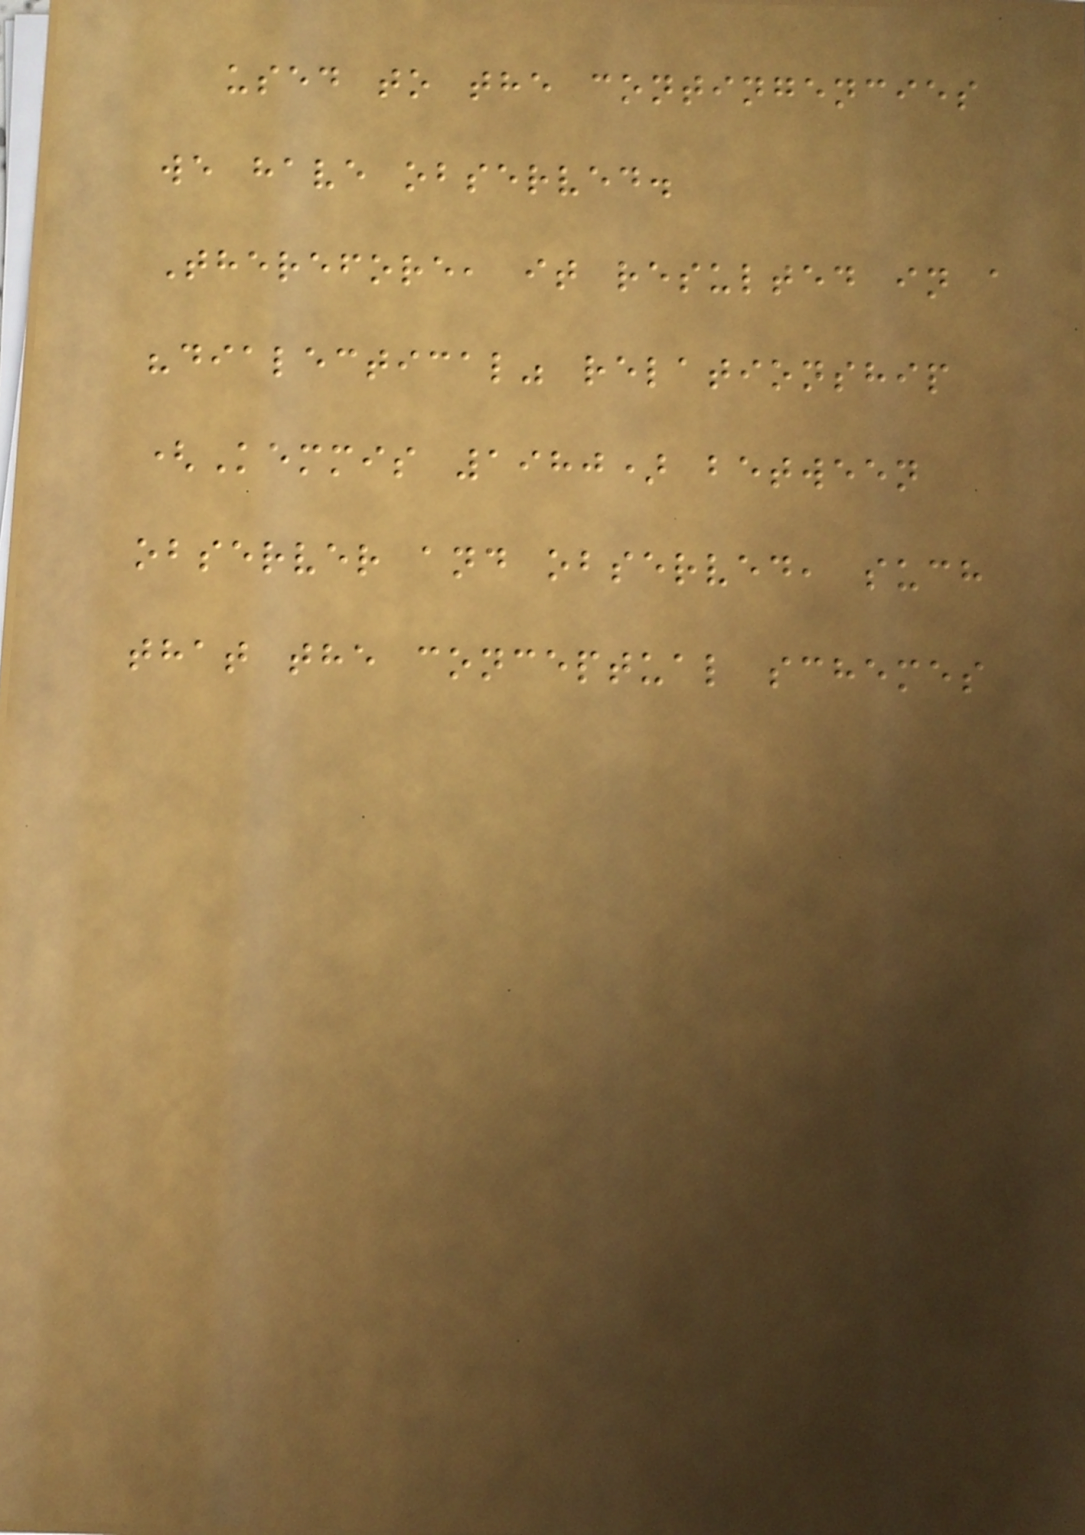used to the contingencies
we have observed.
Therefore, it resulted in a
"dialectical" relationship
(Kemmis 1980) between
observer and observed, such
that the conceptual schemes
